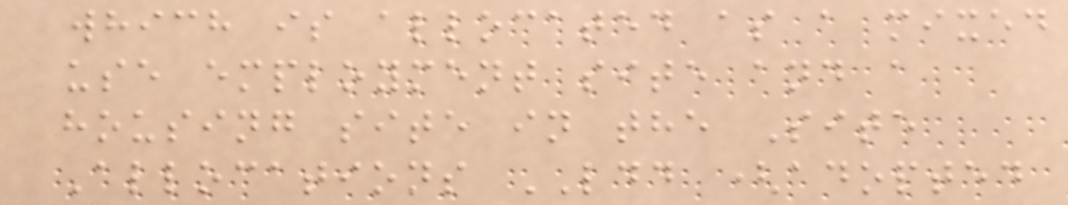which is allocated as a mixed
use employment site and a
housing site in the Site
Allocations LDD (adopted
